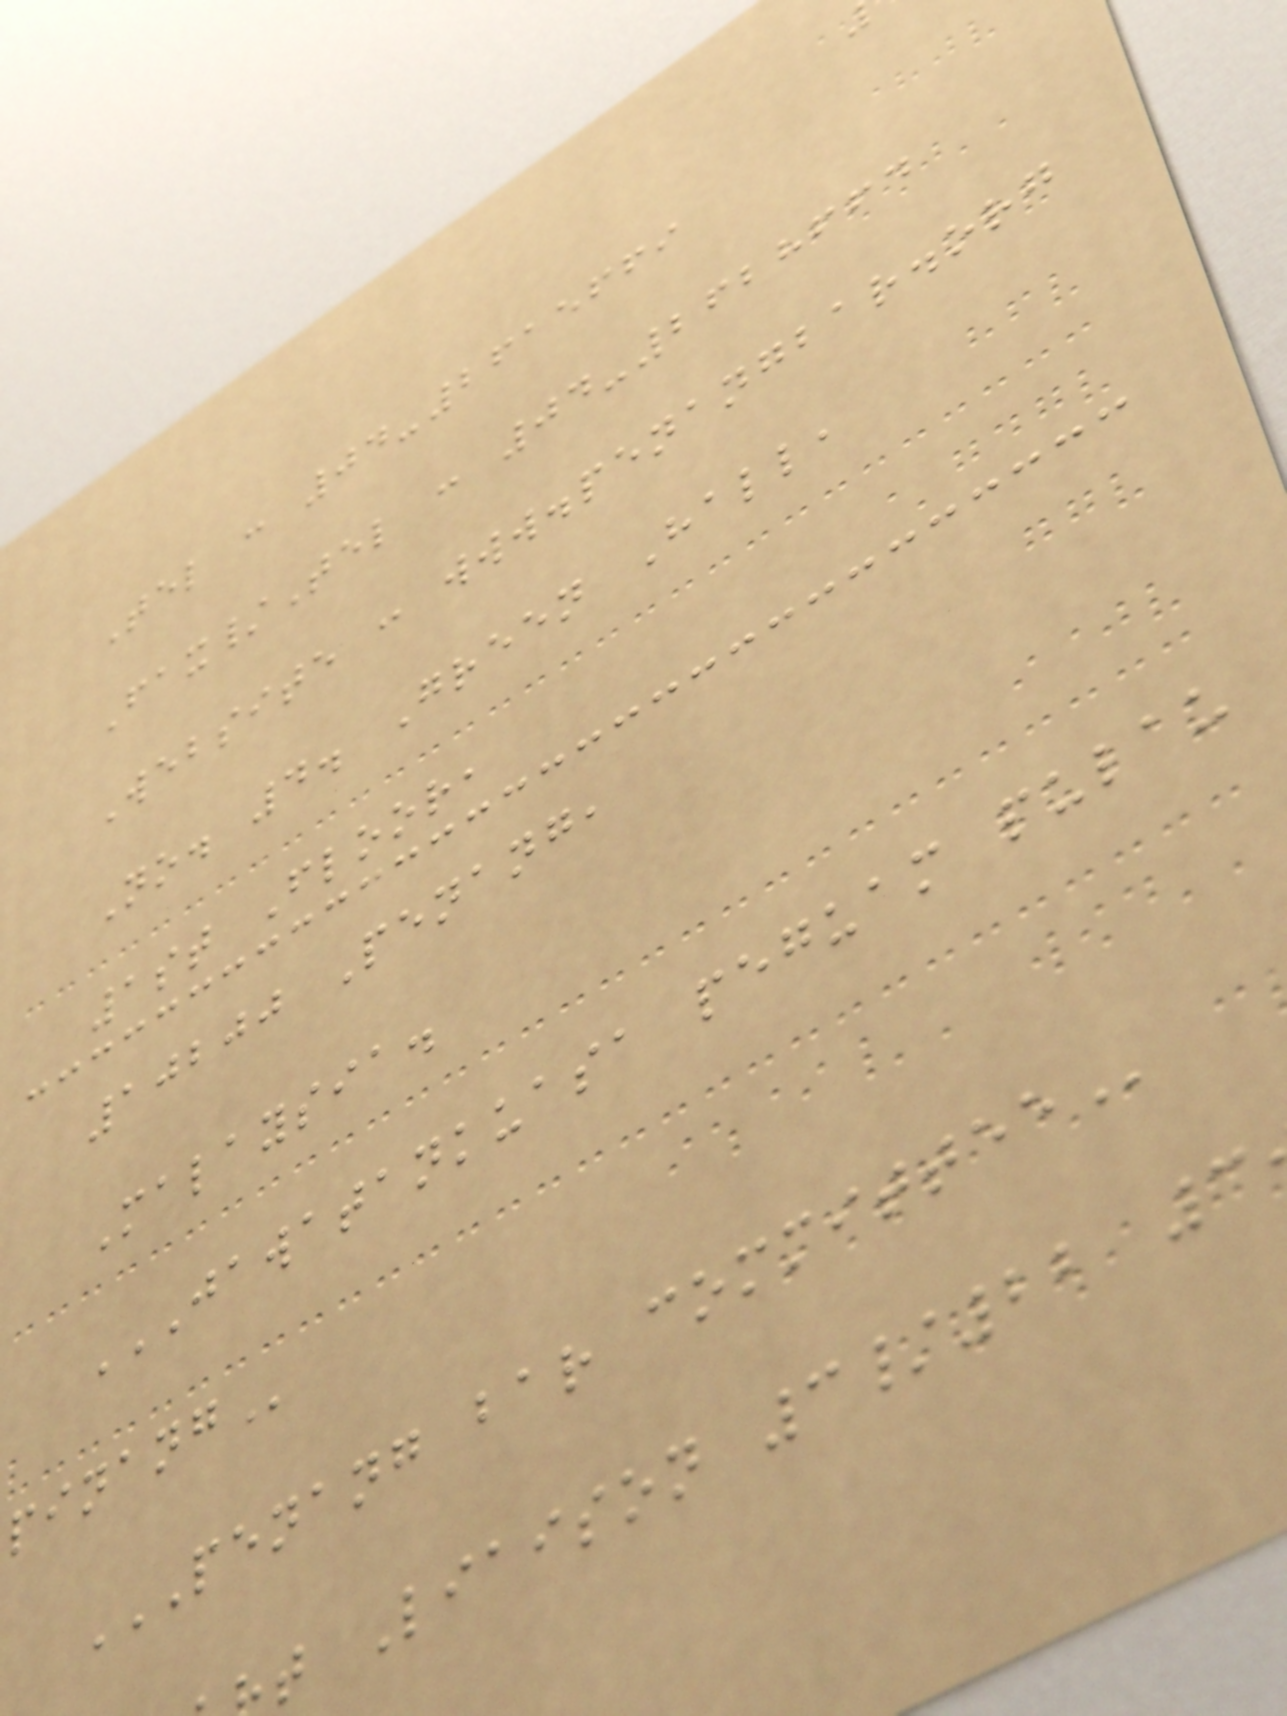Tel : 04-2615669
Fax/Tel : 04-2628664
Website : www.penangbar.org
No. 4. Green Hall,
1st Floor,
10200 Penang,
Malaysia.
JAWATANKUASA PEGUAM PULAU
PENANG BAR COMMITTEE
t Liaison 3/22 3
